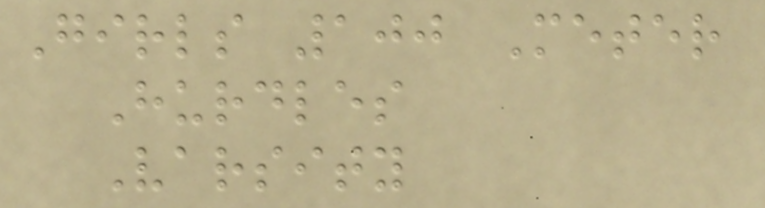Girls 100 Meter
Hurdles
Varsity
